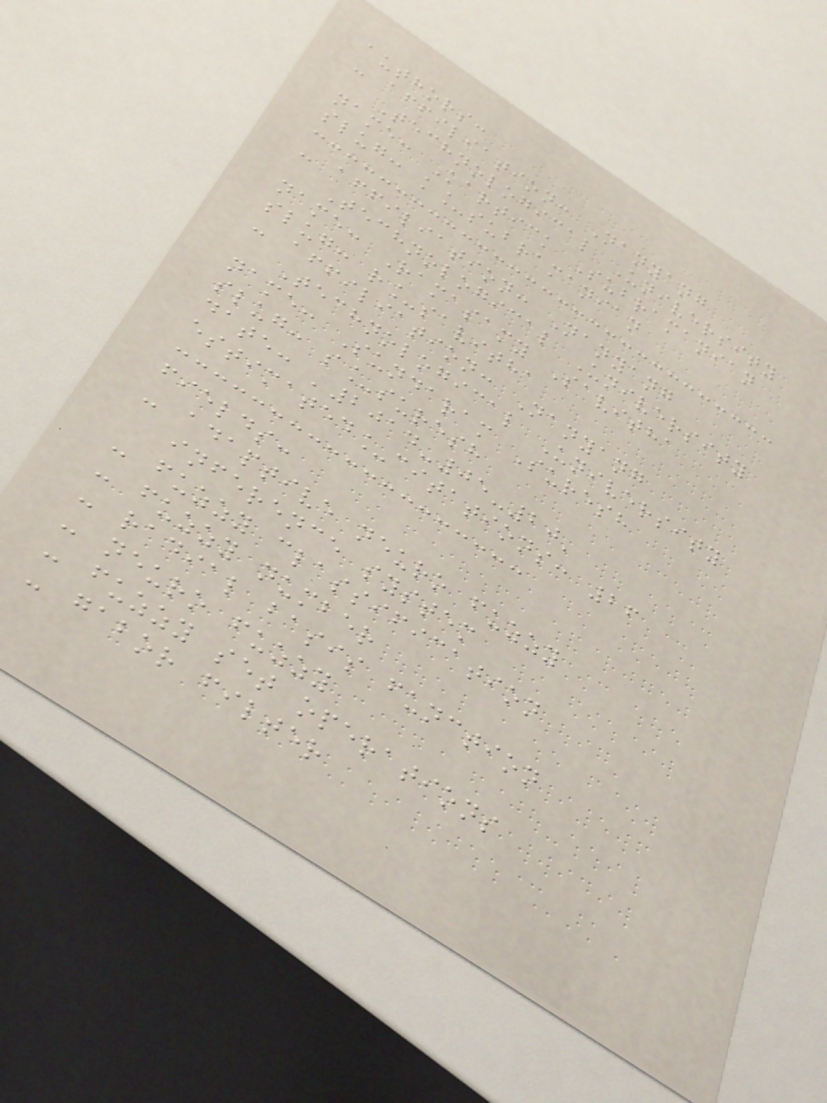authors:
- affiliation: Nanyang
Technological University
name: Kartick Subramanian
slug: k_subramanian
- affiliation: Nanyang
Technological University
name: Ramasamy Savitha
slug: r_savitha
- affiliation: Nanyang
Technological University
name: Sundaram Suresh
slug: s_suresh
date: '2014-05-20'
estimated_citations: 26
fields:
- adaptive neuro fuzzy
inference system
- fuzzy classification
- fuzzy number
- radial basis function
- neuro fuzzy
- fuzzy set operations
- gabor filter
